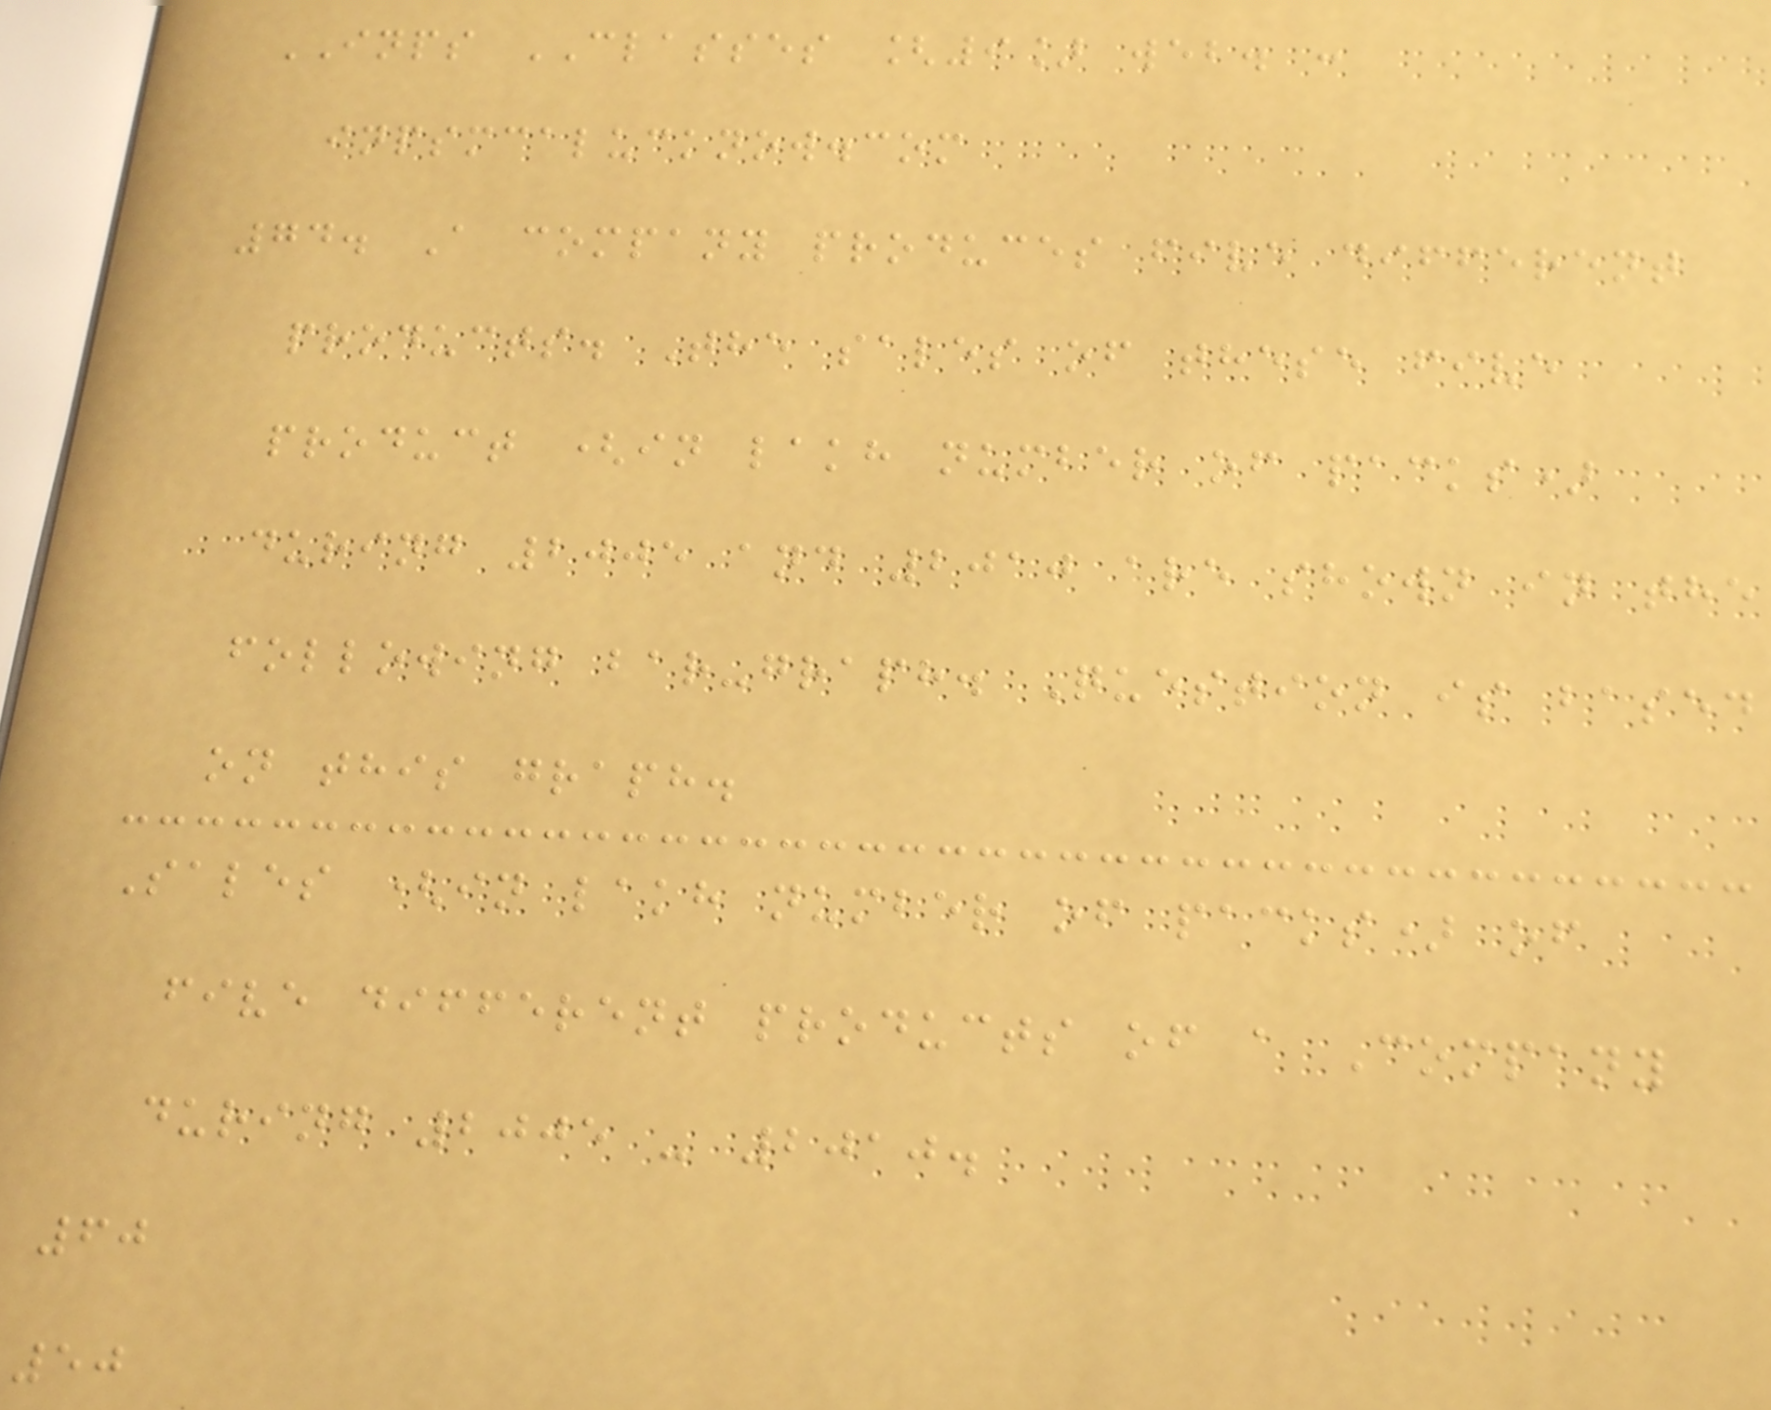INPS CLASSES [9] web. :
inpsmcalucknow.com
74. A company produces five different
products. The sales of these five
product (in lakh number of packs)
during 2005 and 2010 are shown in the
following bar-graph. Question is based
on this graph.
Sales (in lakh number of packs) of
five different products of a Company
during 2005 - 2010.
60
50
